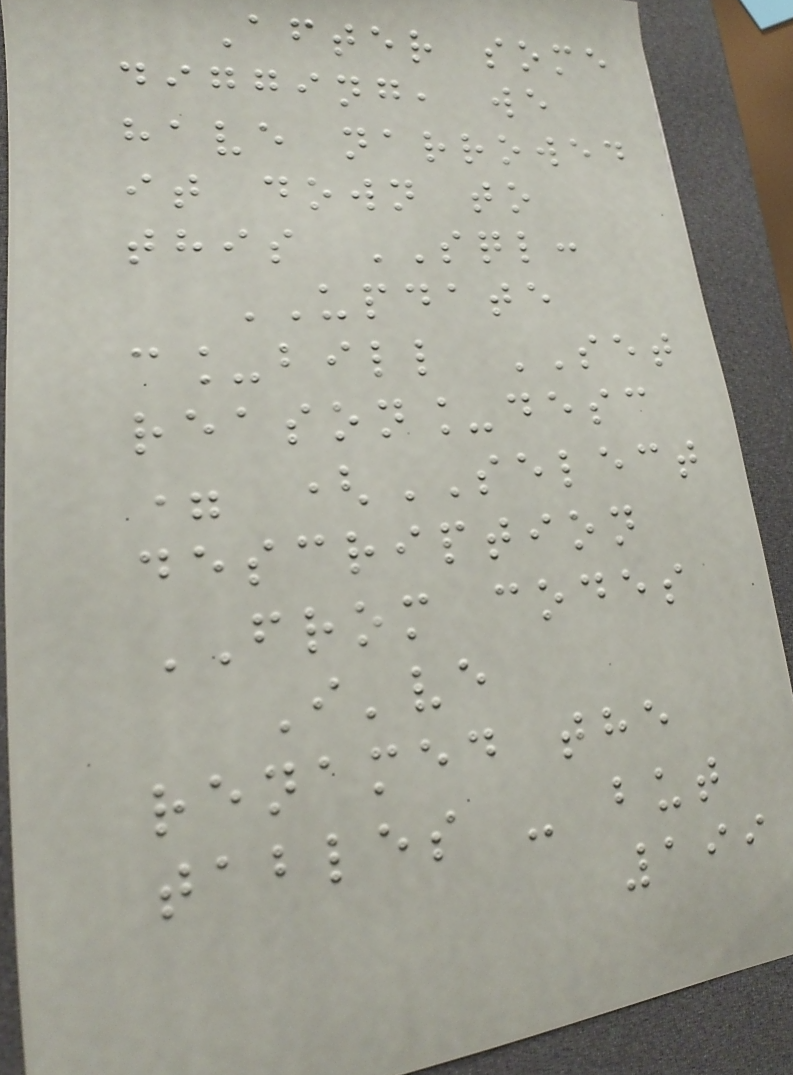After some
digging, we
have narrowed
it down to
this SQL:
UPDATE
c_bill SET
reason_desc
= (SELECT
description
FROM codes
I've
renamed the
tables - but
199
